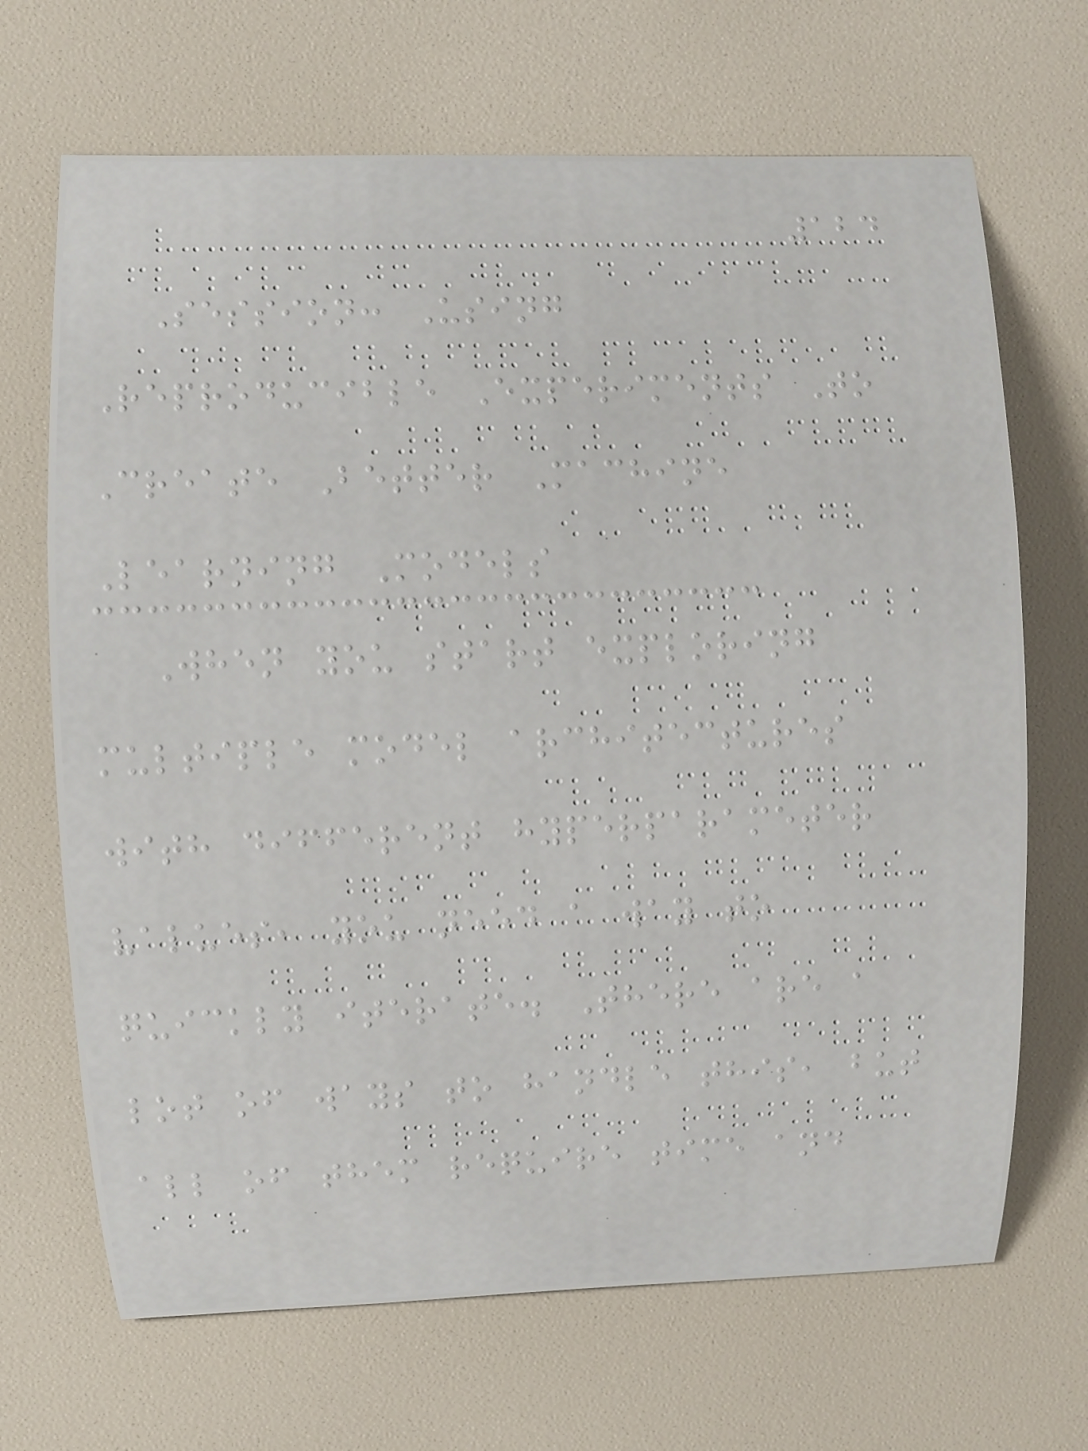124
Session: Using
Reproducible Experiments To
Create Better Machine
Learning Models
When you start exploring
multiple model architectures
with different hyperparameter
values, you need a way to
quickly iterate. There are a
lot of ways to handle this, but
all of them require time and
